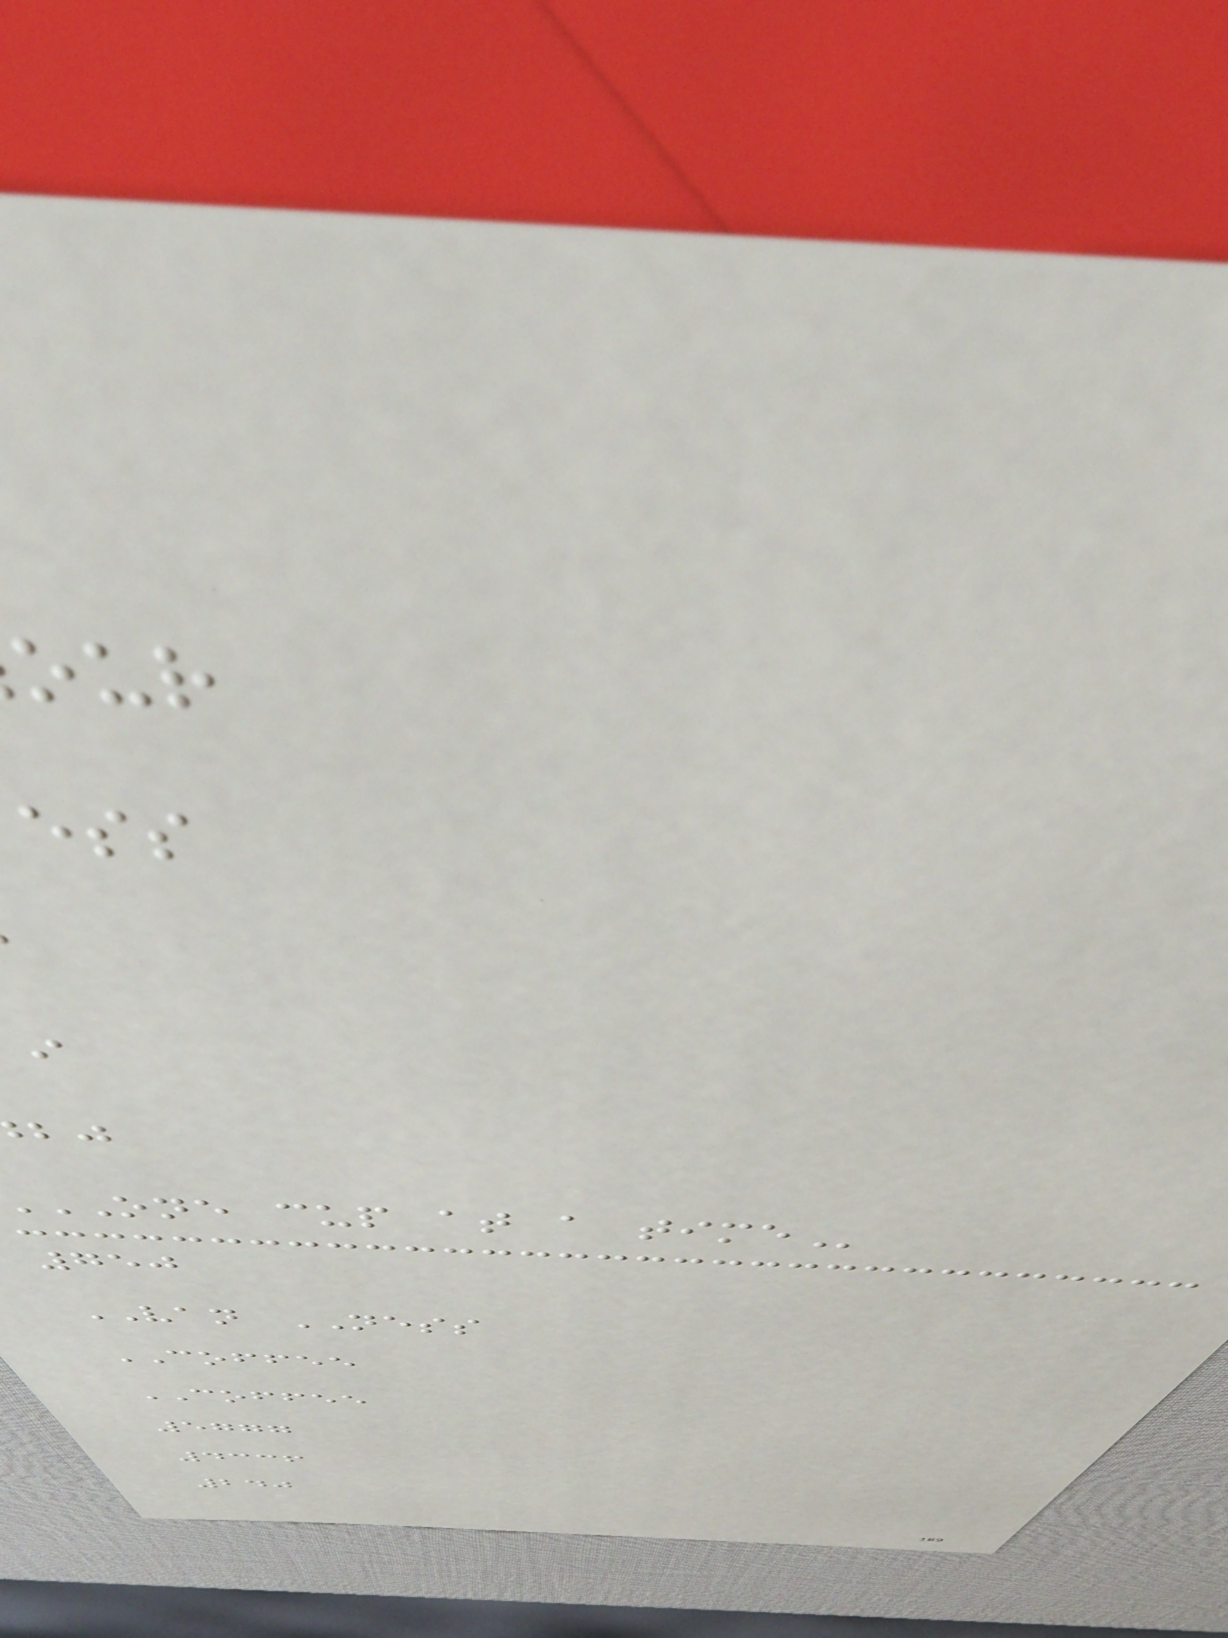ONE cup at a
750
VAN NESS
COFFEE
COFFEE
5777
4336
240
